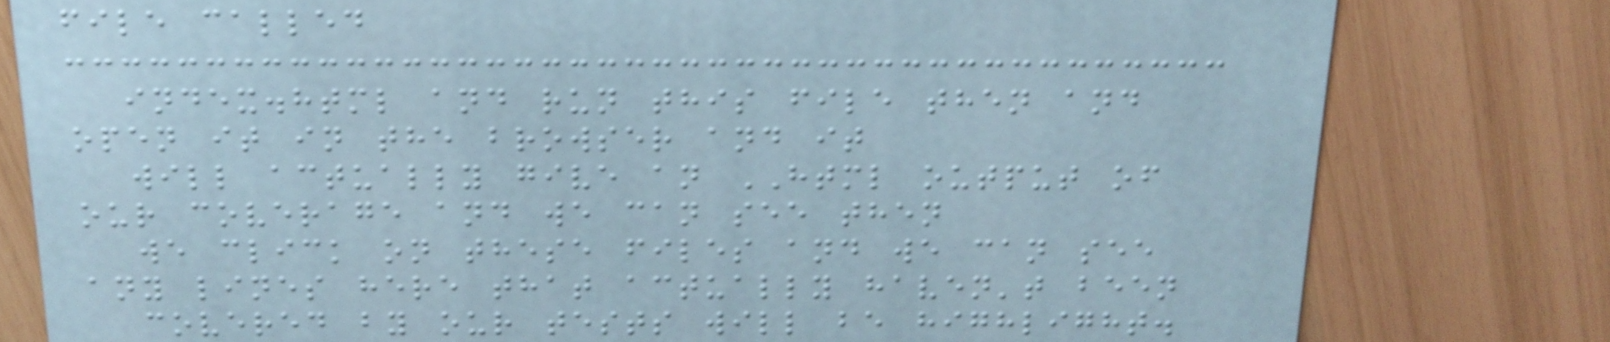file called
index.html and run this file then and
open it in the browser and it
will actually give an HTML output of
our coverage and we can see then
we click on these files and we can see
any lines here that actually haven't been
covered by our tests will be highlight.
